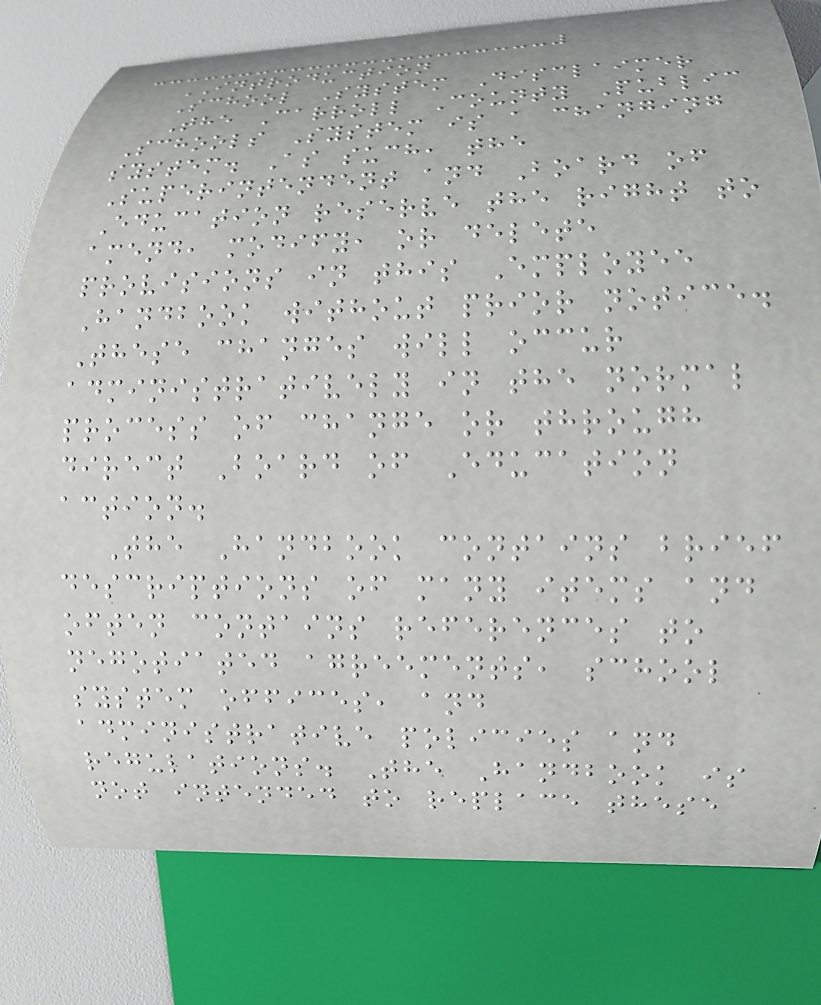INTRODUCTION
School System Disclaimer
The Carroll County Public
Schools System is a changing
system. As such, the
Superintendent and Board of
Education reserve the right to
amend, modify, or delete
provisions in this Employee
Handbook without prior notice.
These changes will occur
administratively in the normal
process of change or through
direct Board of Education
action.
The Handbook contains brief
descriptions of many items and
often contains references to
negotiated agreements, school
system offices, and
administrative policies and
regulations. The Handbook is
not intended to replace these
